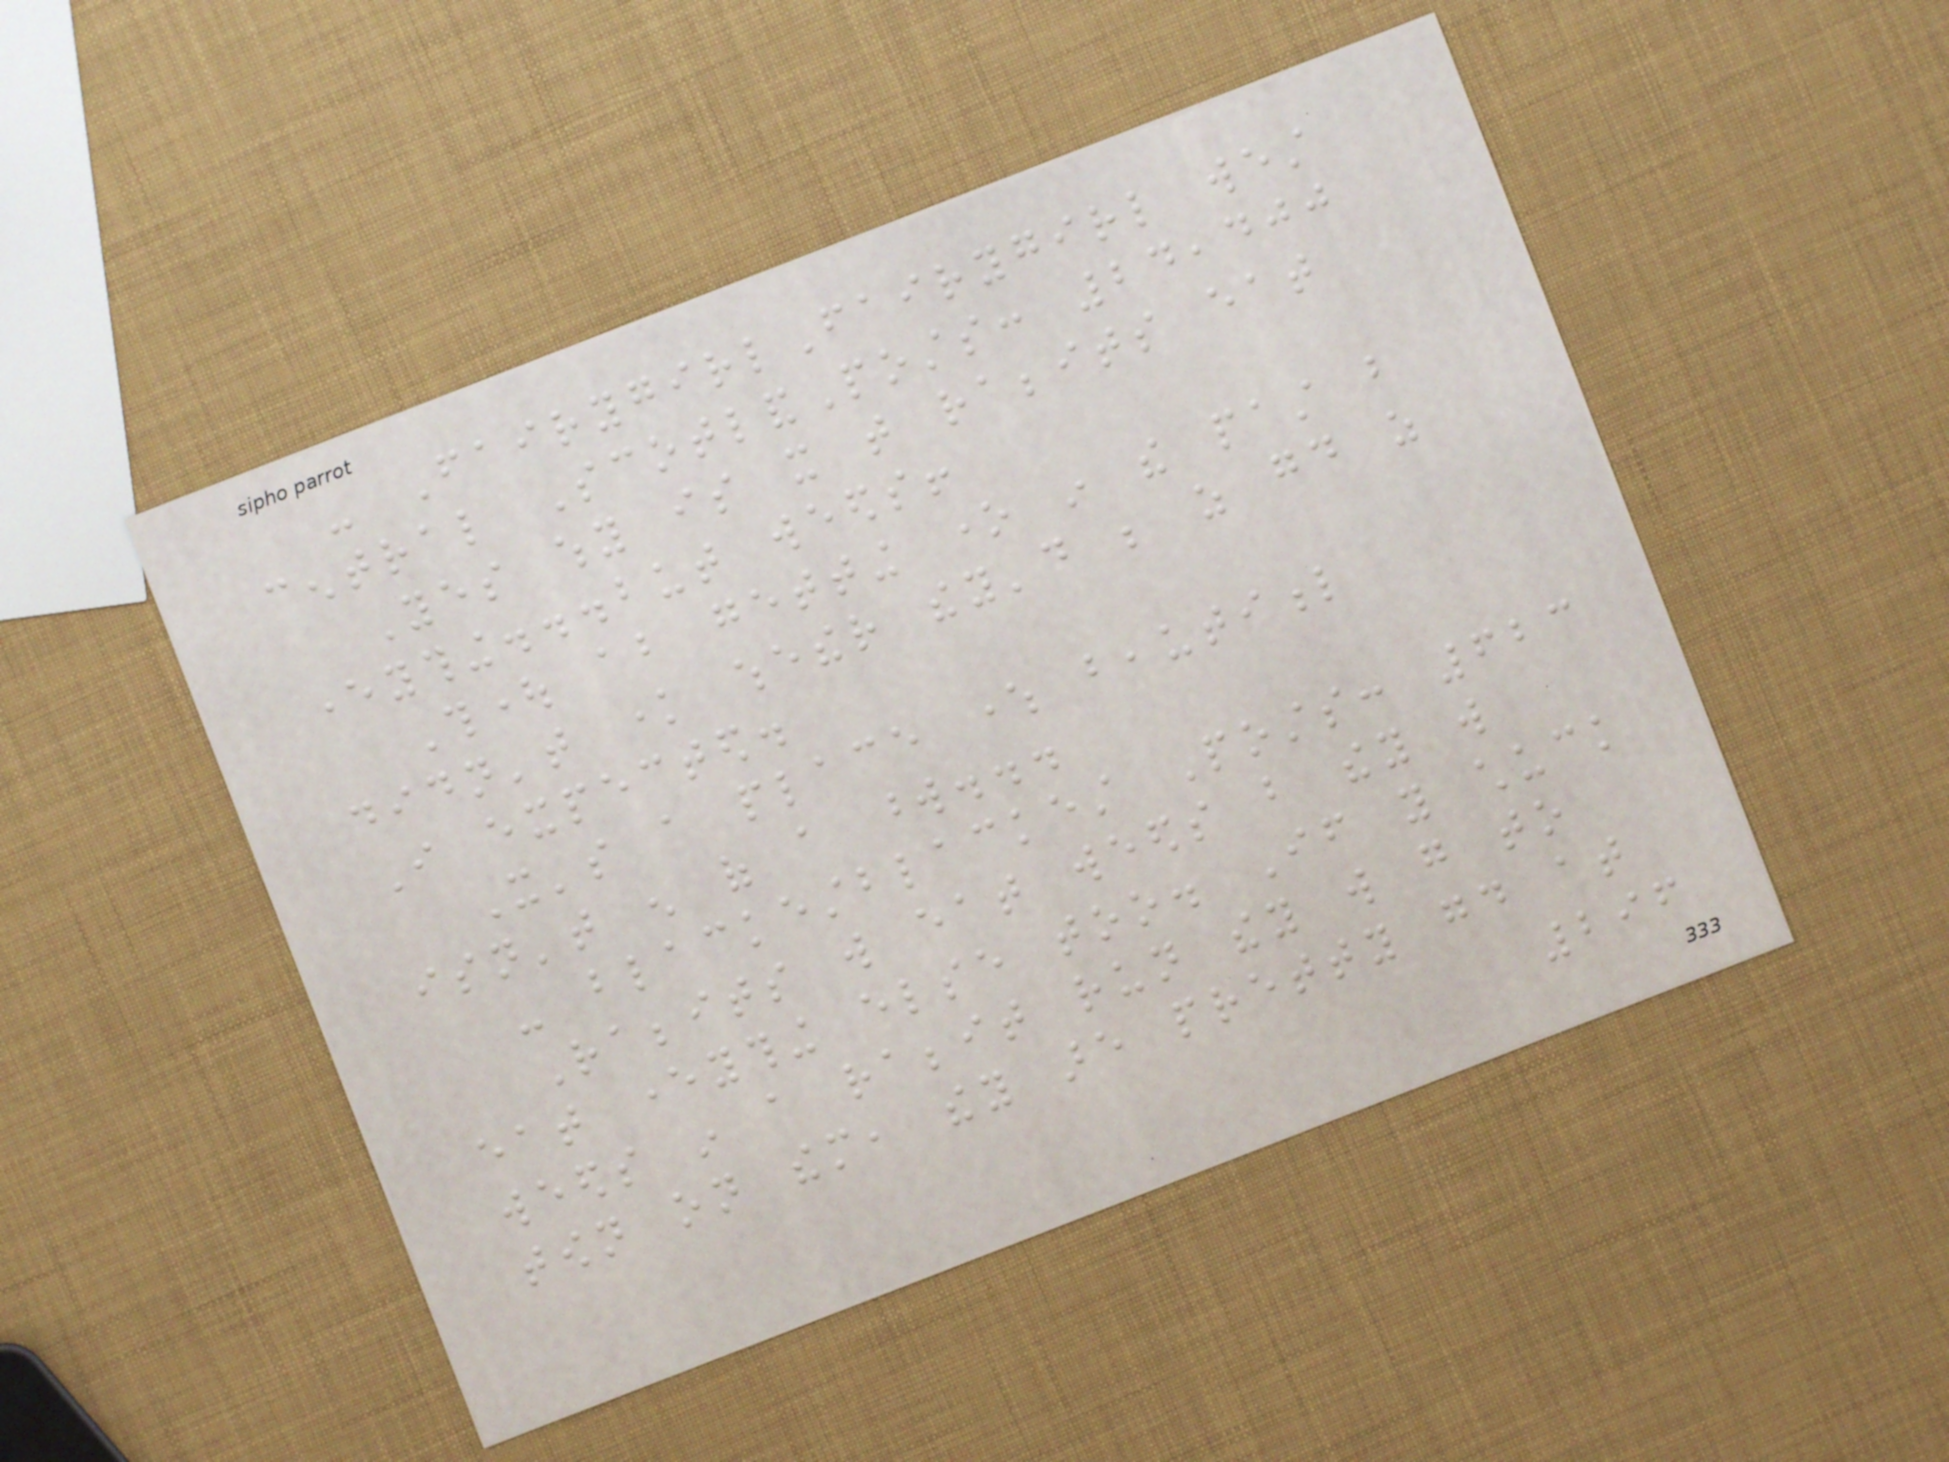- FairygirlFairygirl west
central ScotlandPosts: 24,400
Yes why is it that rabbits eat
everything...but weeds!
Thought about getting one in the past but
didn't know whether they'd be as good as
I expected.
It's a place where beautiful
isn't enough of a word...
- blackestblackest Posts: 623
Rabbits will eat weeds but they will
eat everything else too. If you chuck
weeds in a rabbit run they will go to
town on them, they are pretty good at
296
